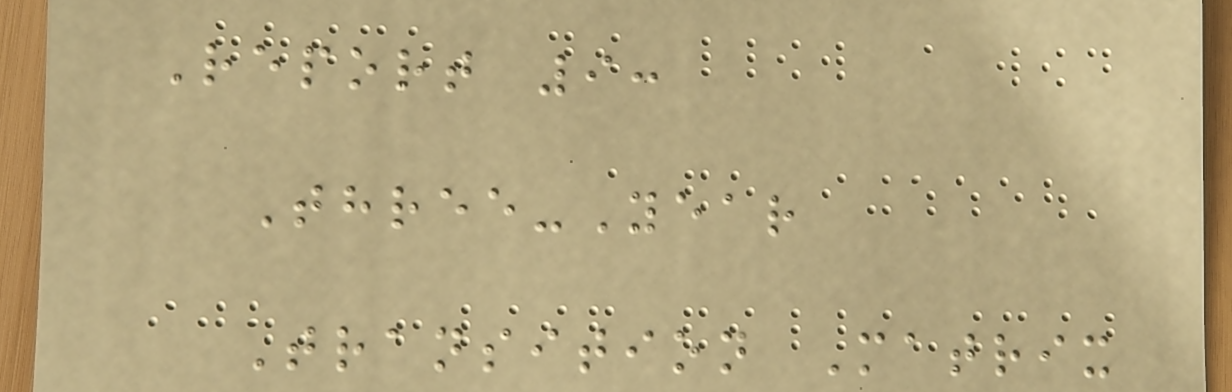Report 9:
Three-Year
Transition Matrix
